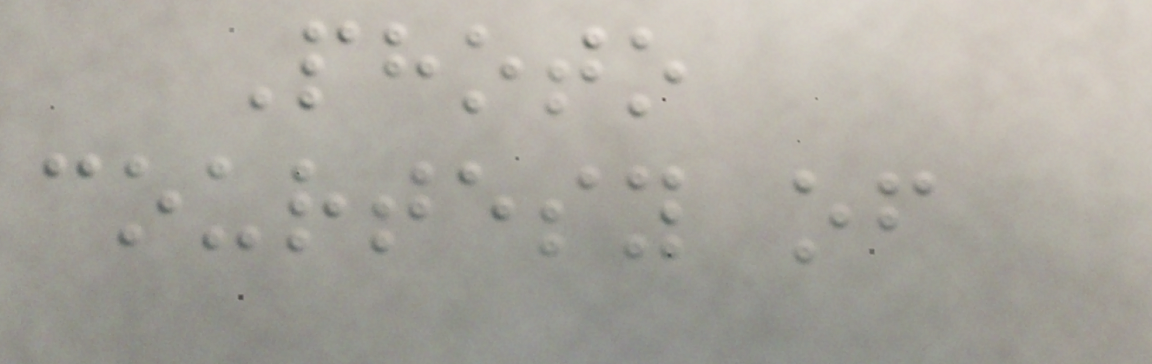Photo
courtesy of
